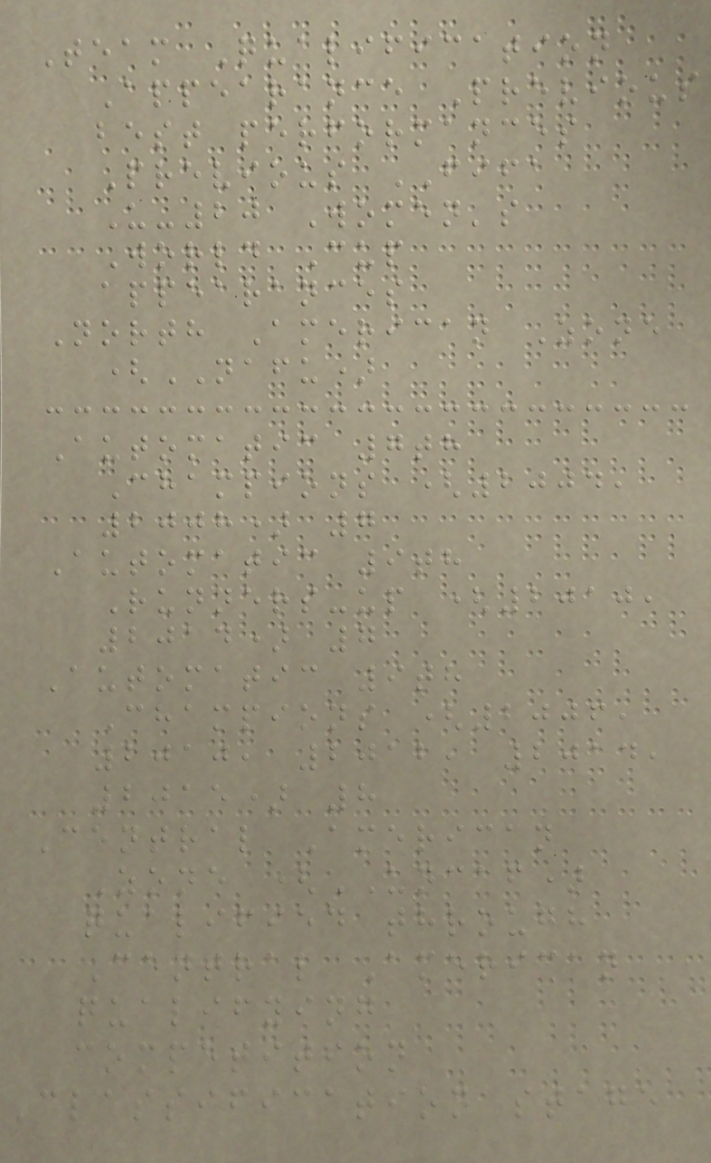Team Qualification
Appearance Previous
best performances
Previous FIFA
U-20 Women's
World Cup
appearances
North American Zone
(NAFU)
Automatic 7th
Champions (2004,
2008) 7
Automatic 9th
Runners-up (2010,
2014) 7
Automatic 9th
Champions (2006,
2010, 2012, 2014,
2015) 8
Central American
Zone (UNCAF)
qualified through
Central American
qualifying
competition
Classification stage
